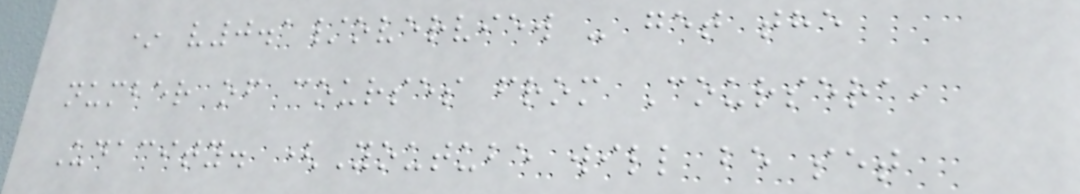* v0.1/overview - get the
number of courses from Coursera,
Udacity. (Youtube will be set
